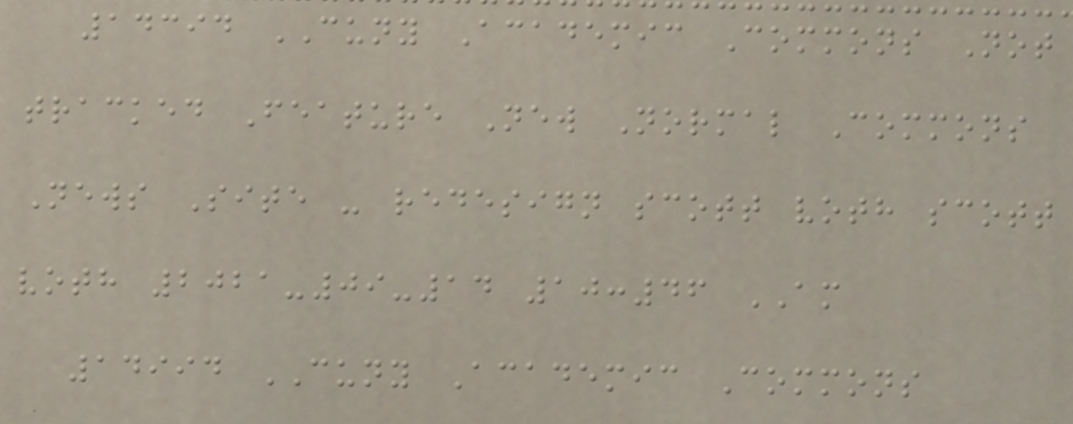14394 CUNY Academic Commons Not
tracked Feature New Normal Commons
News Site - redesign scott voth scott
voth 2021-09-14 10:46 AM
14994 CUNY Academic Commons
